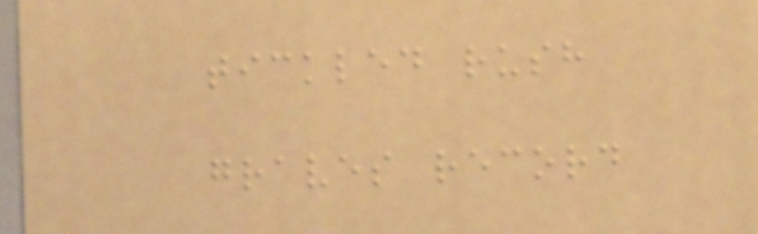tickled rush
graves record
